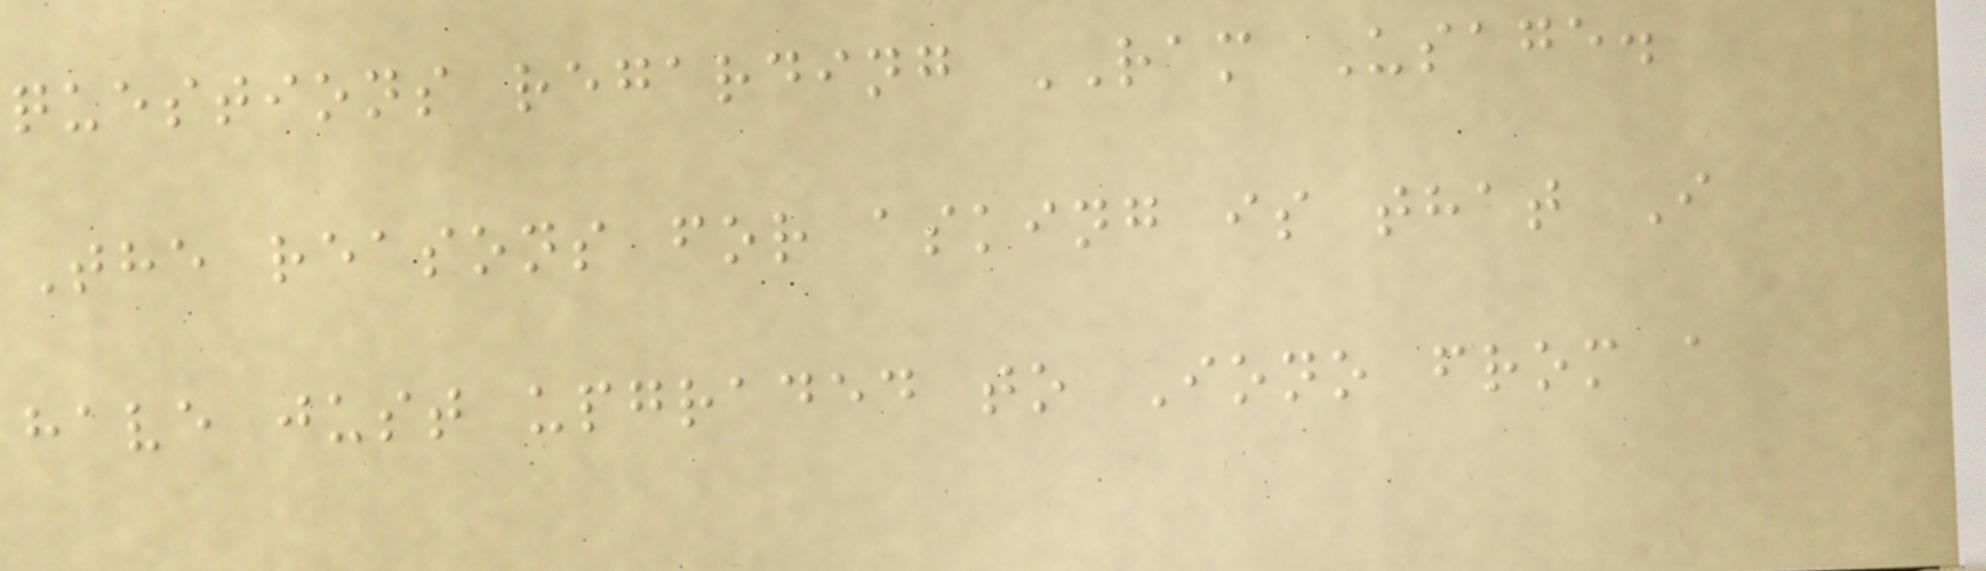questions regarding RAM Usage.
The reasons for asking is that I
have just upgraded to Iono from a
